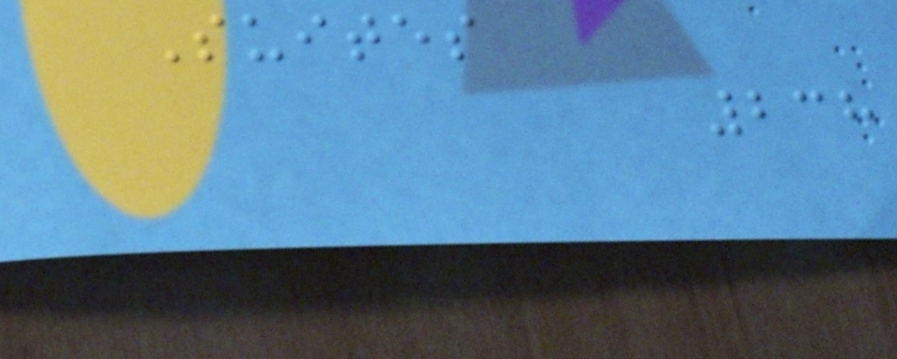Suites
238
